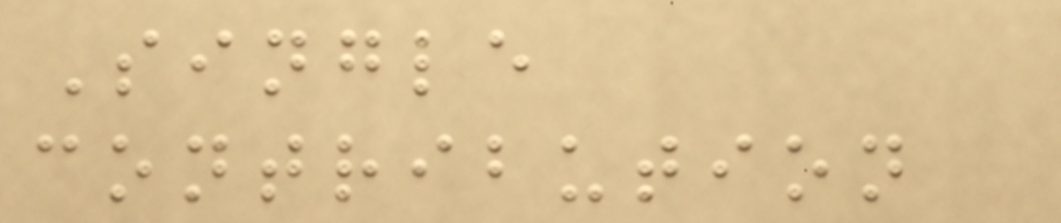Single
contribution
